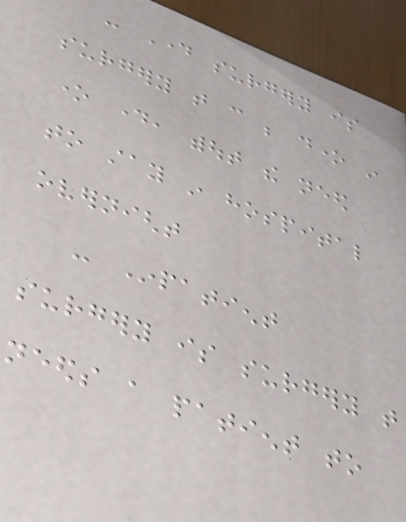- Day surgery is
surgery that can be done in
one day, without the need
to stay in hospital
overnight
- Inpatient
surgery is surgery that
needs a patient to
